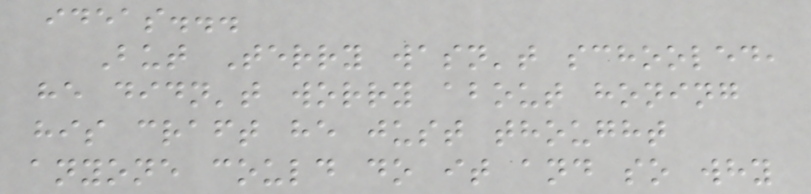ideas...
But Terry wasn't schooled,
he didn't worry about honing
his craft he just thought
anyone could do it and so why
